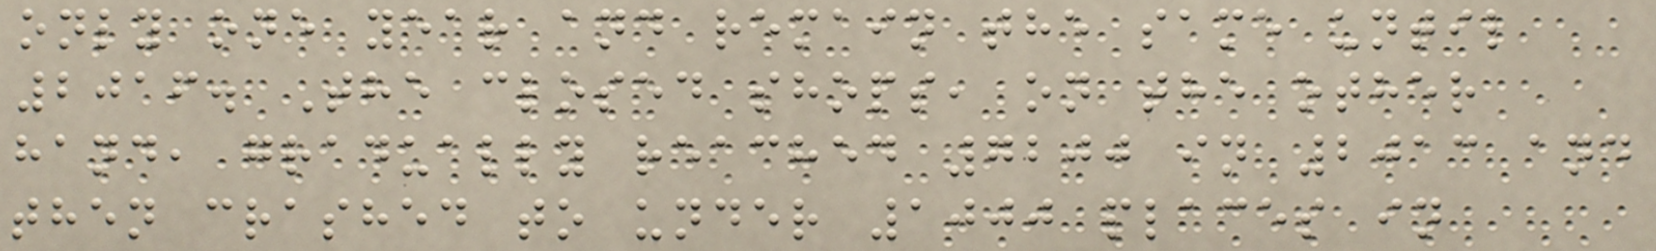only one year and remain the same until
2016. The closed shops, on the other
hand, gradually reached 7200 in 2013 and
then crashed to under 1000 places in
